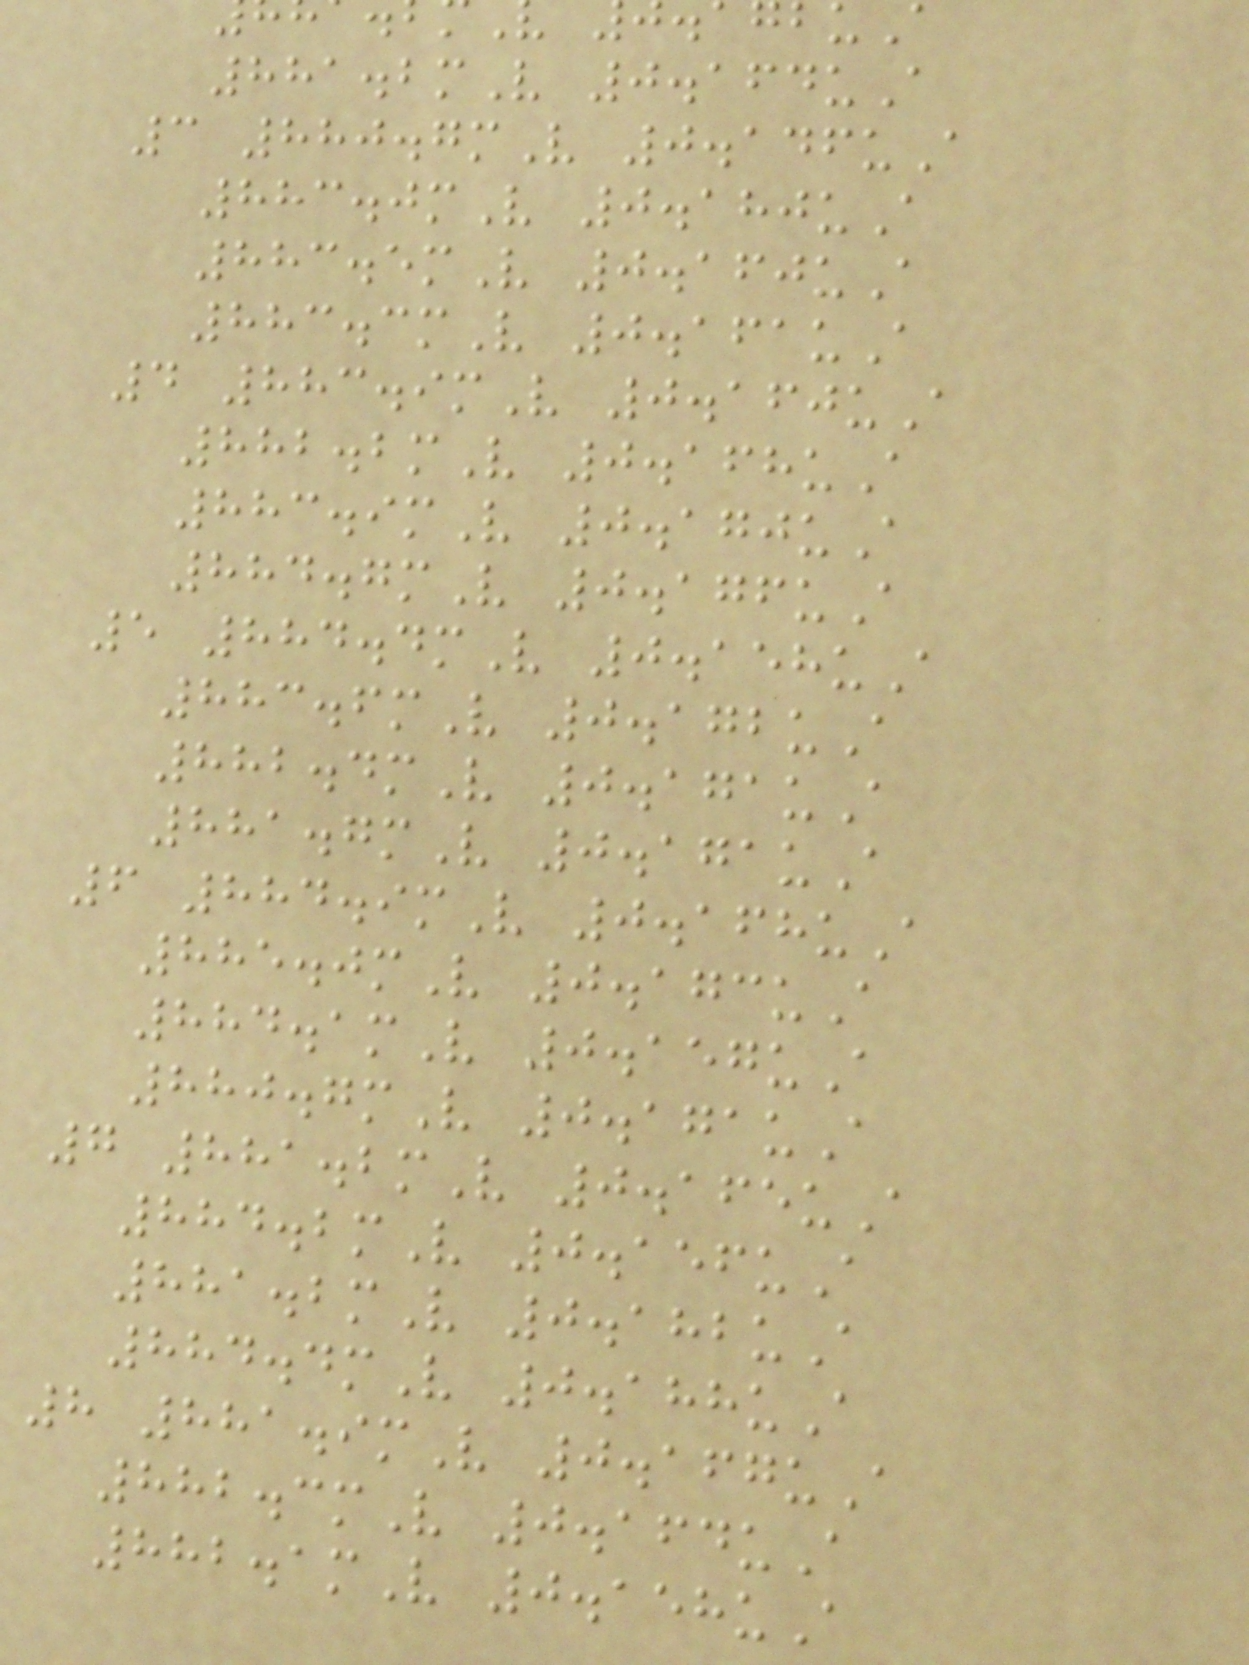881.2mV 0.164uA
3 880.7mV 0.146uA
883.0mV 0.180uA
883.5mV 0.160uA
883.3mV 0.161uA
4 883.9mV 0.160uA
882.2mV 0.168uA
883.9mV 0.170uA
884.7mV 0.176uA
5 884.4mV 0.158uA
883.6mV 0.172uA
882.4mV 0.171uA
881.7mV 0.171uA
6 884.9mV 0.168uA
885.0mV 0.173uA
884.1mV 0.157uA
880.7mV 0.171uA
7 881.2mV 0.165uA
884.2mV 0.156uA
881.2mV 0.182uA
884.4mV 0.188uA
8 881.9mV 0.167uA
882.3mV 0.164uA
882.1mV 0.158uA
